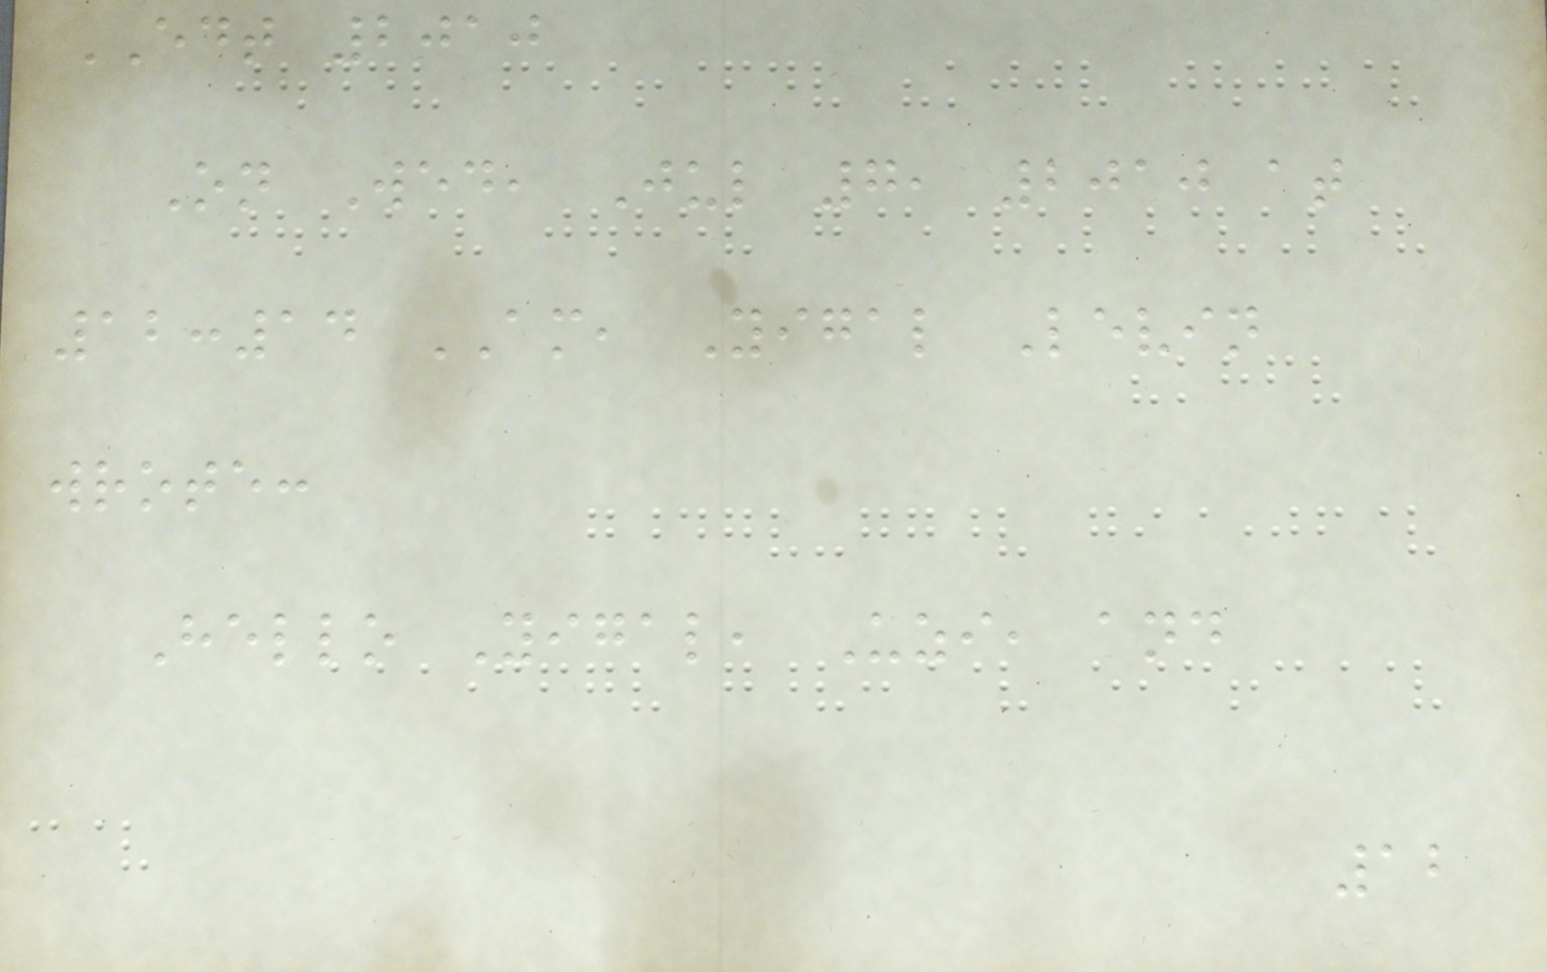EDT 2010
On Wed, Jul 7, 2010 at
12:14 AM, Yigal Levin
wrote:
Hello Yigal, Uzi, and
12
